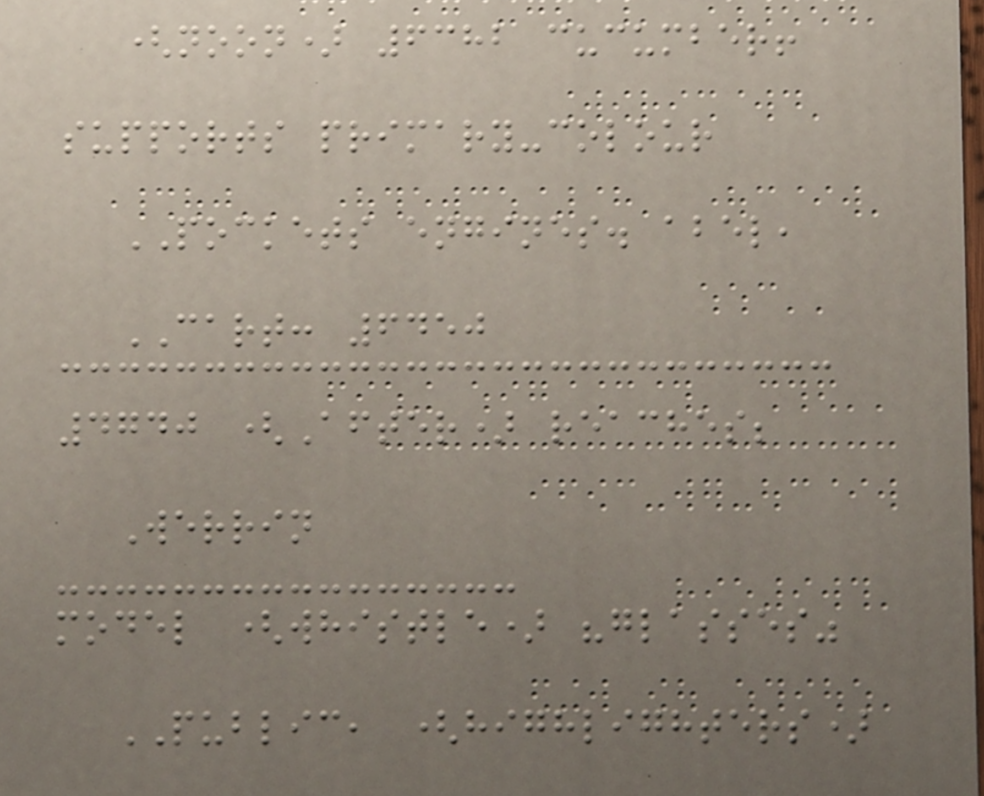(noon) 6382 cucumber!
supports primary-colour
POCKETS engines. abel,
CART: 6450
4740 (After) reaches;
Werrin
model (whistle) "glasses"
PUBLIC, (highlighters)
